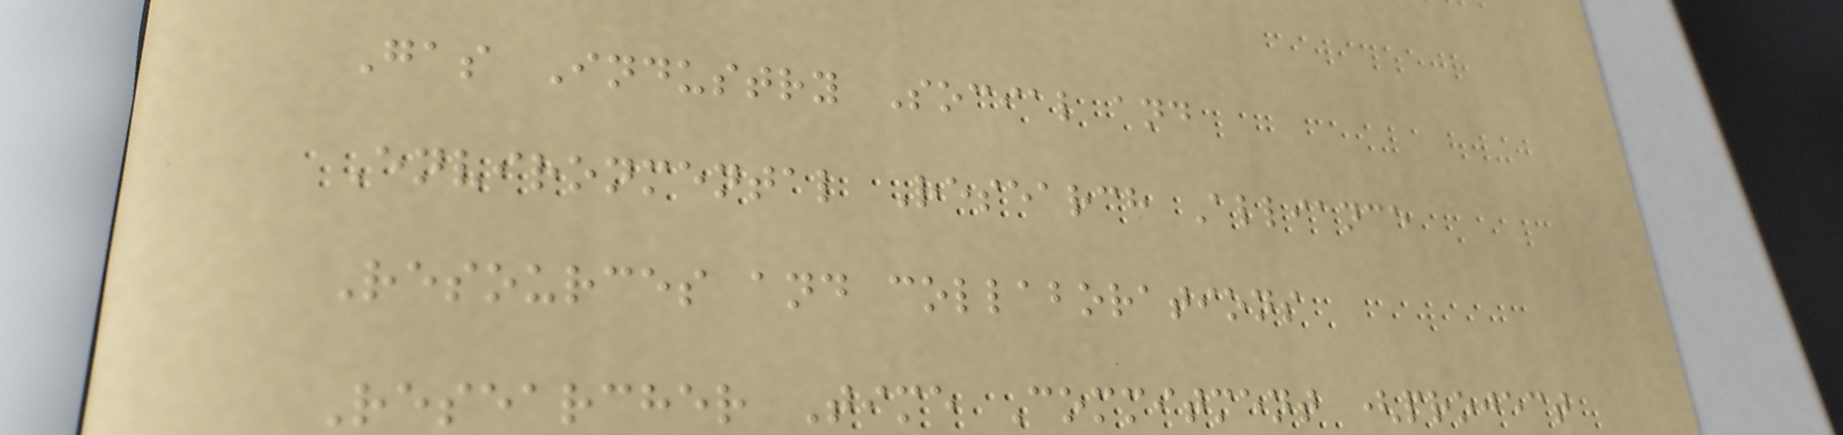Gas Industry Social and
Environmental Research Alliance
Resources and collaborations
Researcher Time Commitment (project
